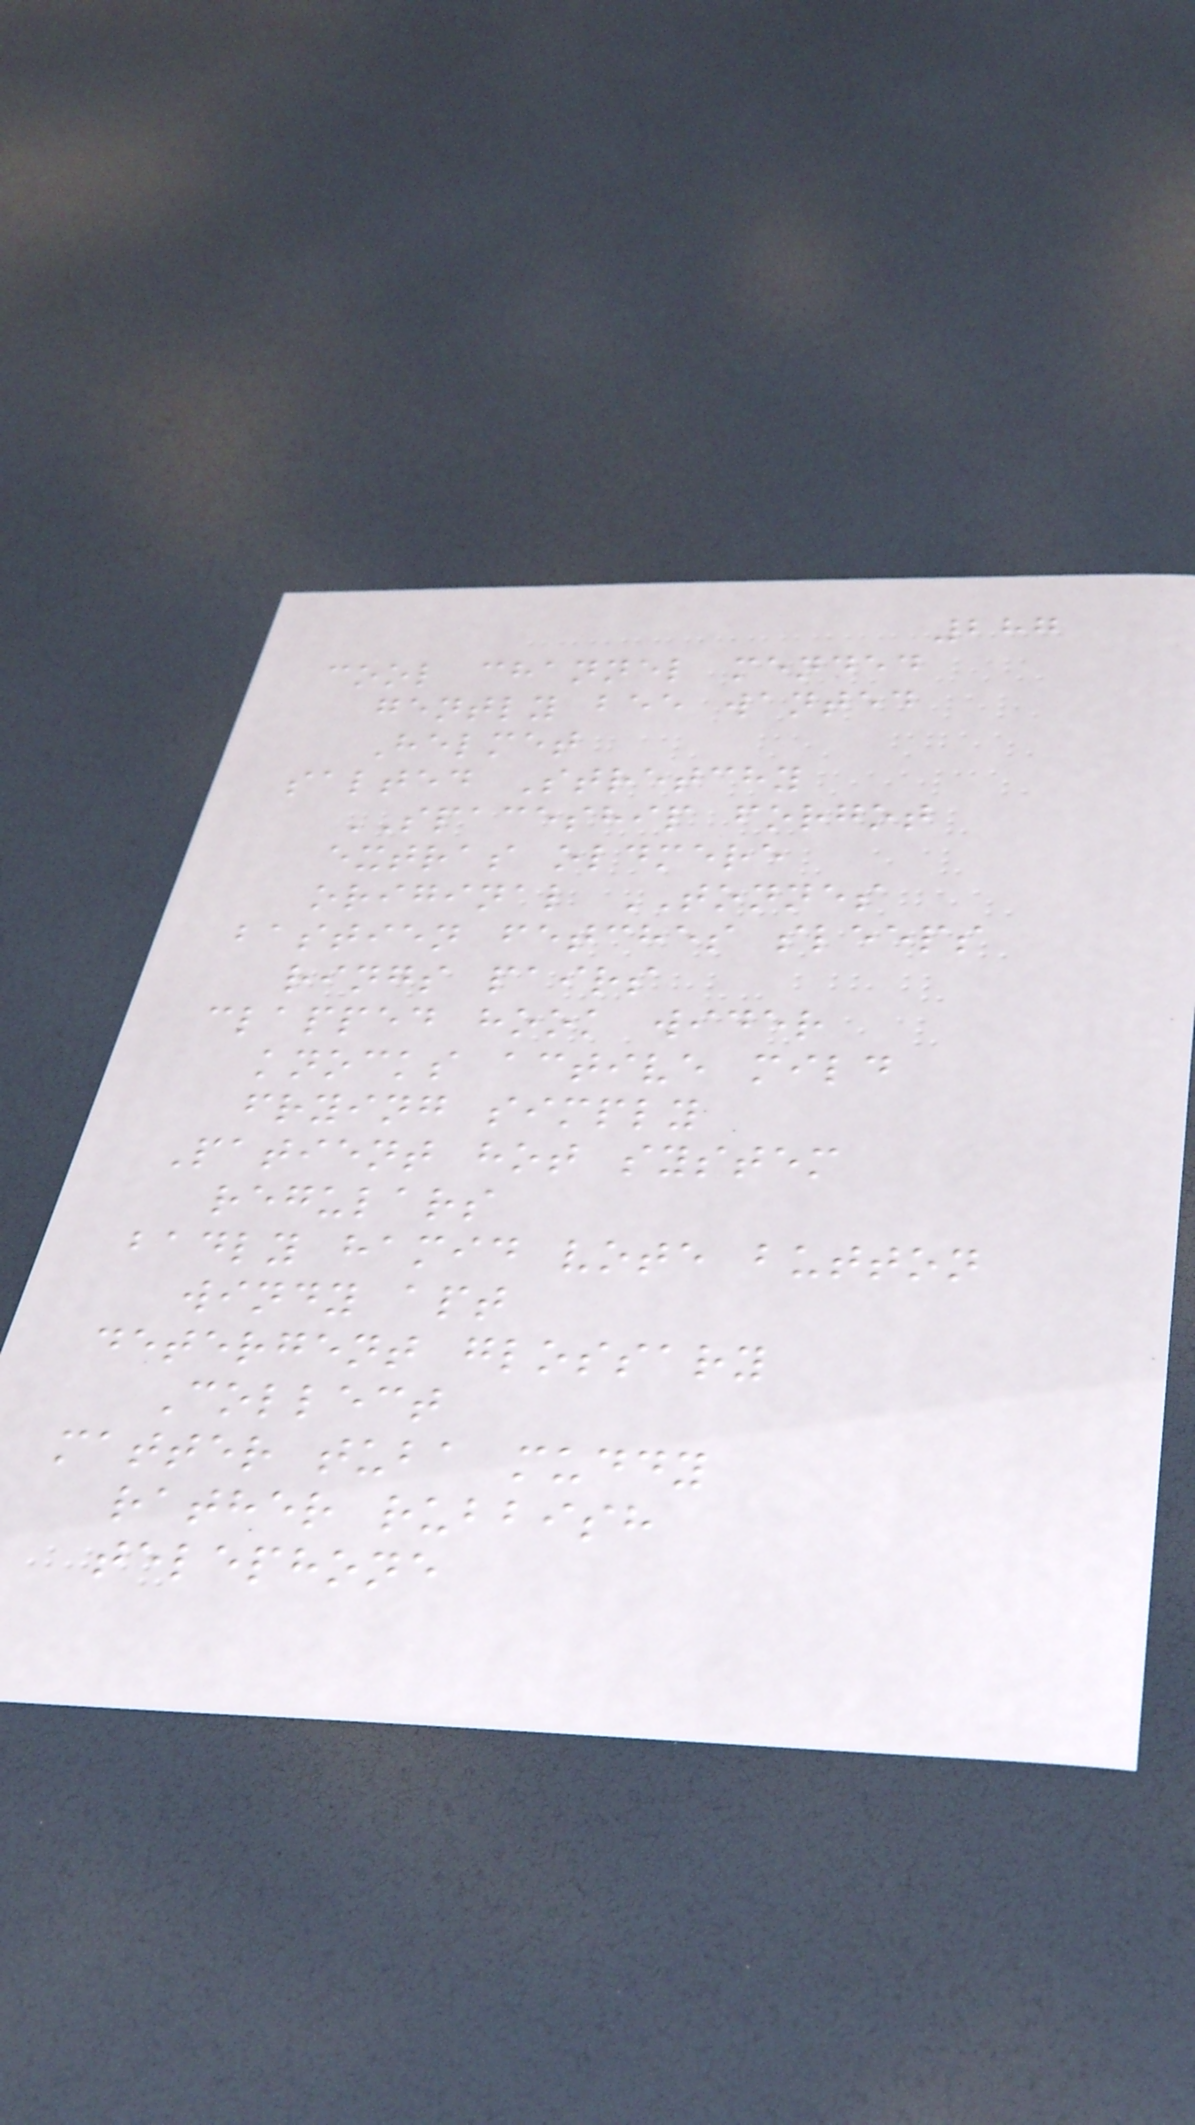287
cool channel mended
gently bee wanted
Helmet
salted Stretchy
SPACESHIP forgot
extras oldmere
original TONNES
bastien fetches sleeps
rings pairs
clapped hook wider
knocks active mild
frying simply
Patient hot system
regulars
badly hamid vote button
windy apt
detergent glossary
Collect
matter tuba muddy
rather rubbish
telephone
